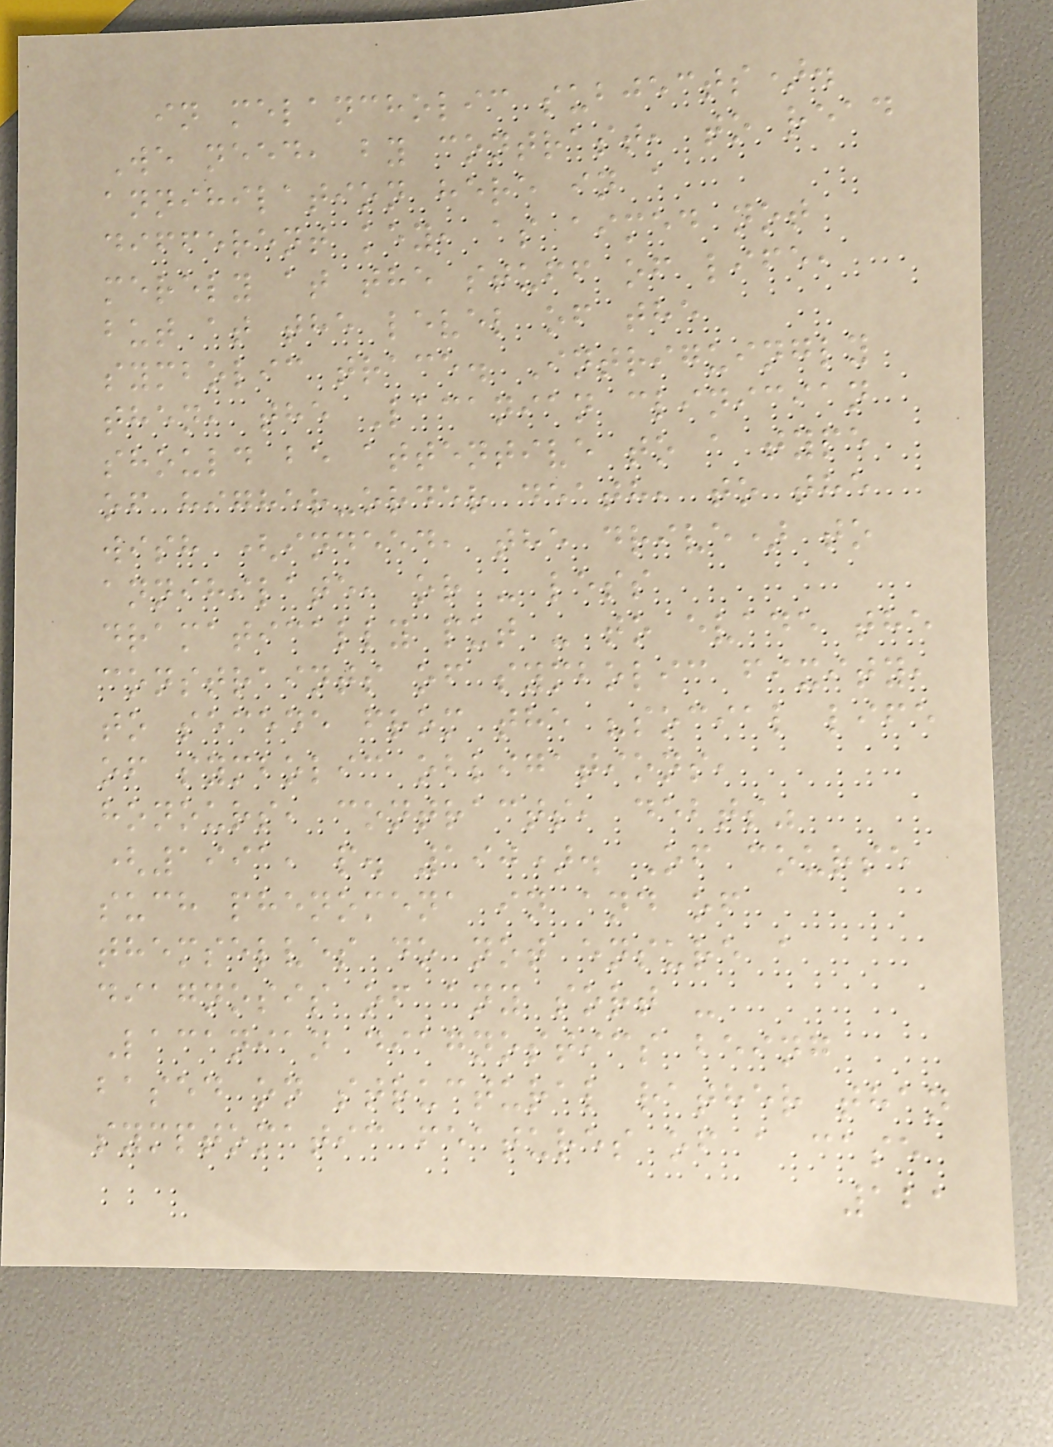in melancholic subjects).
We need, by contrast, to read
annihilation here in a
different key, as aimed not
merely at the stuff of life,
but at the level of the
symbolic trace. Intriguingly
then, the Lacanian clinician
should be attentive to a type
of higher-order death, to the
wish (indeed, the drive) to
annihilate, or - less
dramatically put - to evade the
constraints of symbolic fixity,
to secede from the "social life
of symbolic obligations,
honours, contracts, debts"
(1991, p. 190). Of course
such phenomena in and of
themselves do not ensure a
diagnosis of any sort -
Lacanian diagnostics being
based on structural rather than
symptomatic features of a case
121
